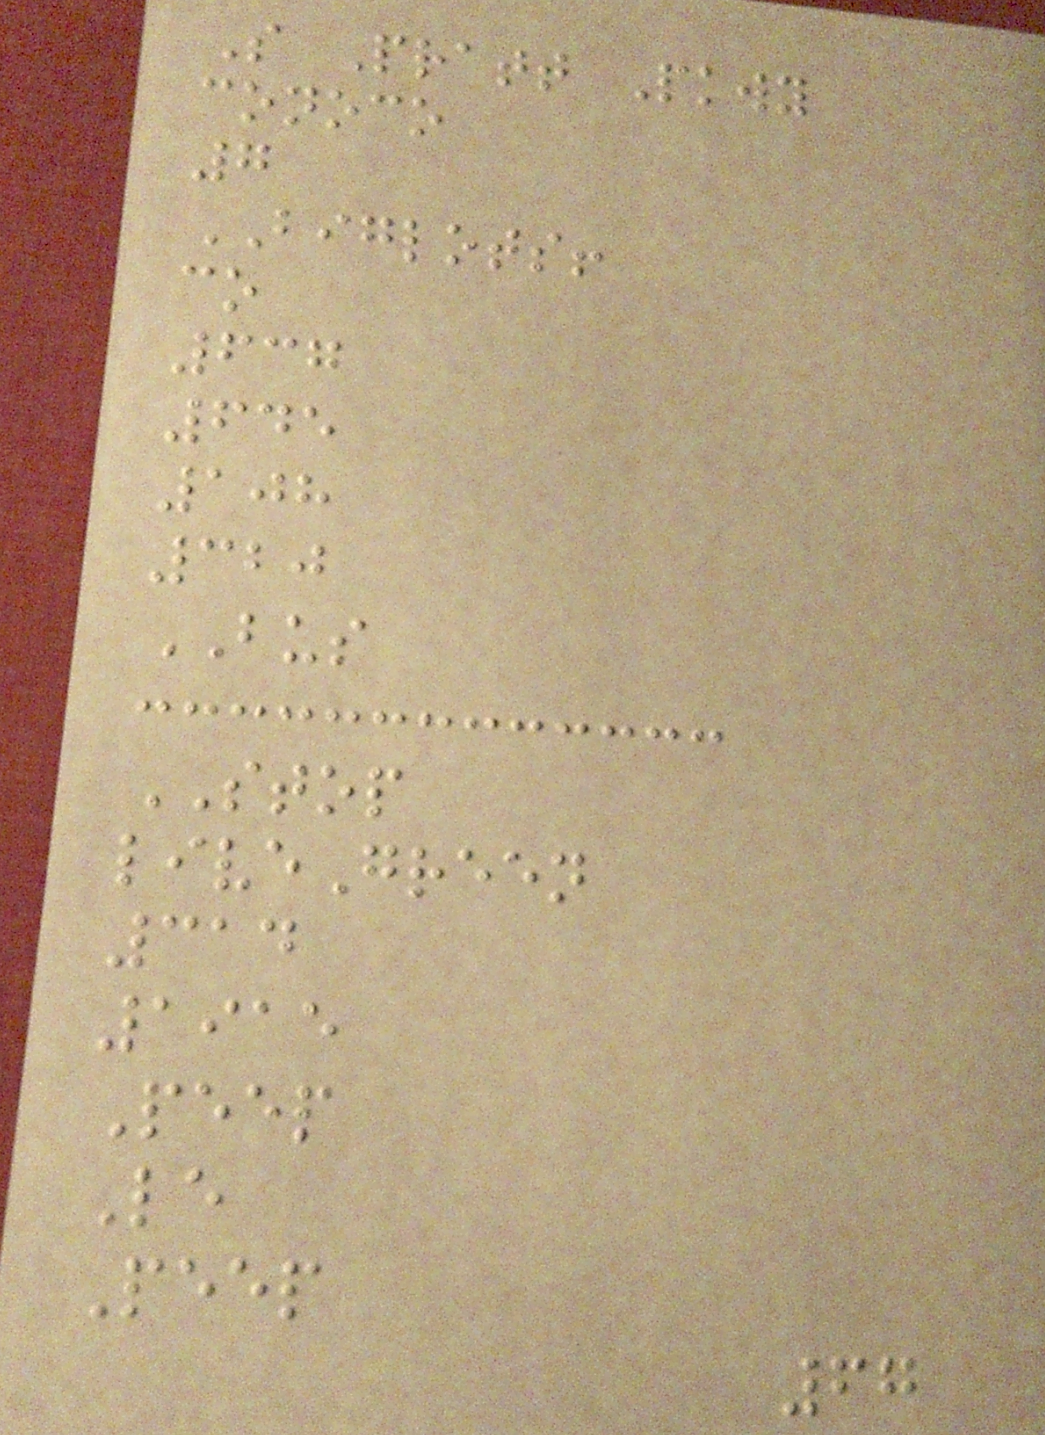S Pratt Pkwy
conoco
7
BIGLOTS!
co
637
645
108
320
BUS
STOP
liveGreen
314
1915
Peep
Le
Peep
67
